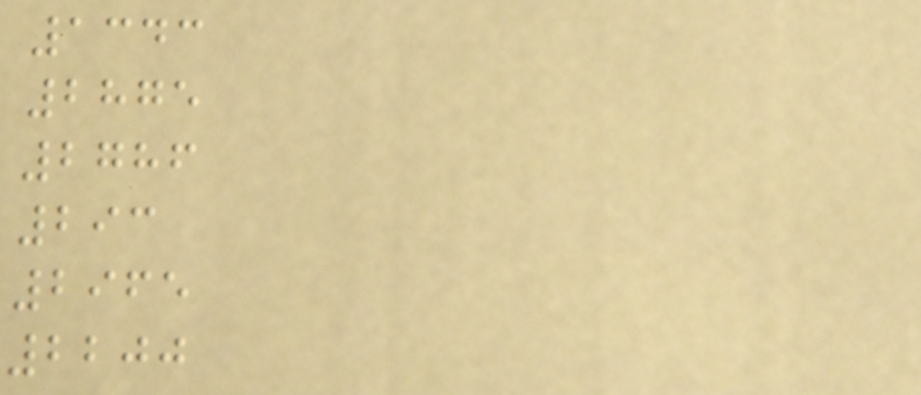1343
2875
2786
293
2965
2200
